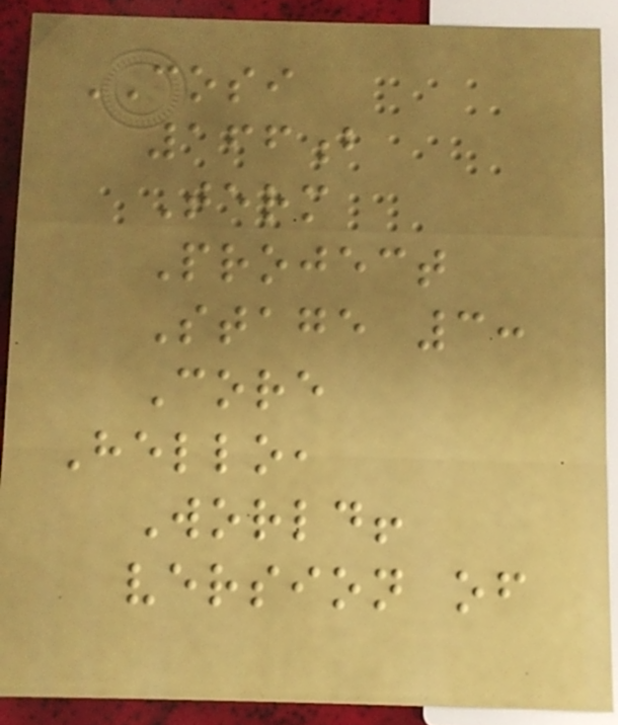COSI
166b
Term
Project
Stage 3:
Core
Hello,
World!
version of
